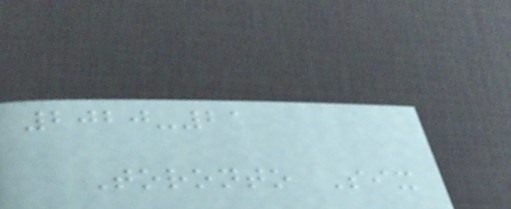2020-21
Toronto Six
